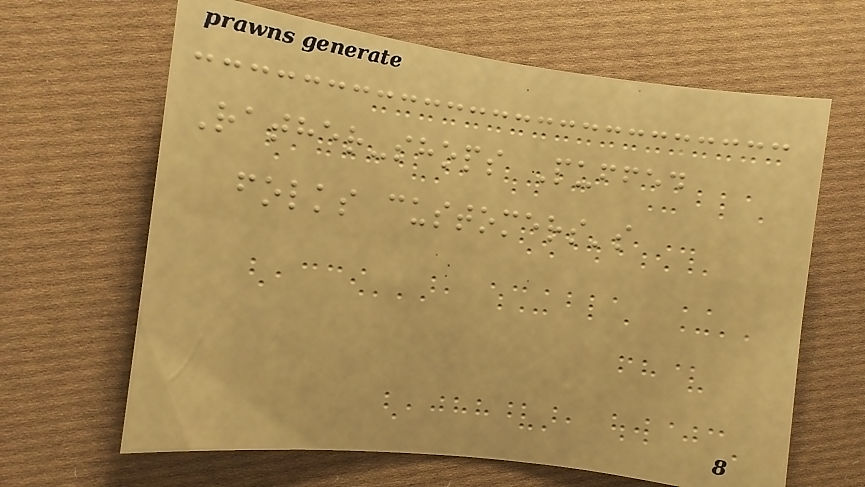Rather-shops Puffed
folks customers's
